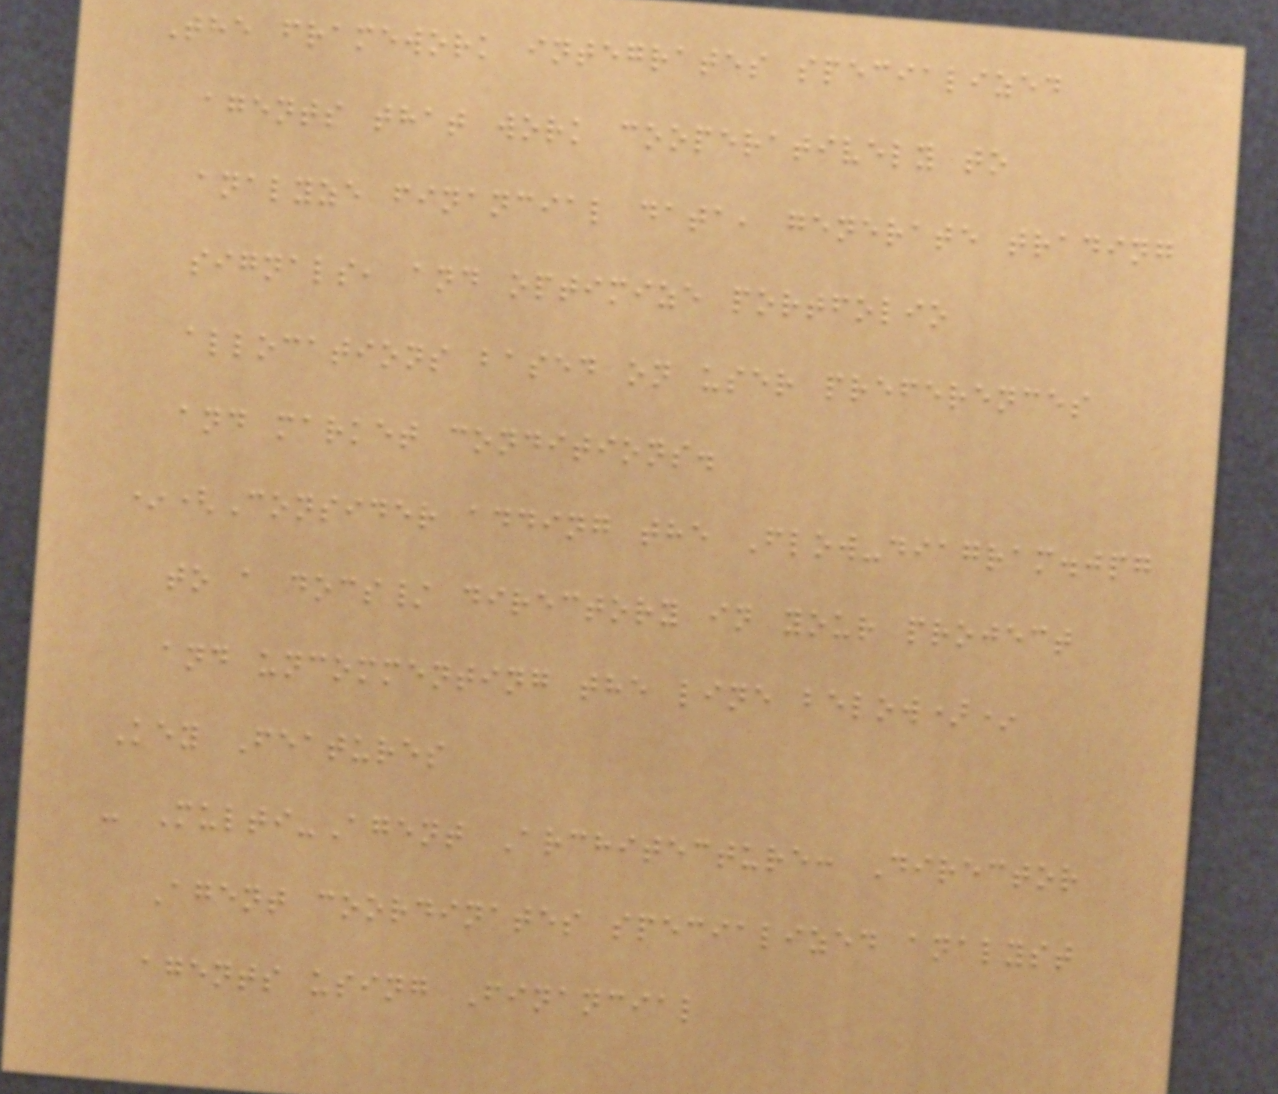The framework integrates specialized
agents that work cooperatively to
analyze financial data, generate trading
signals, and optimize portfolio
allocations based on user preferences
and market conditions.
*(Consider adding the Flow-diagram.jpg
to a docs/ directory in your project
and uncommenting the line below)*
Key Features
- Multi-Agent Architecture: Director
Agent coordinates specialized analyst
agents using Financial
